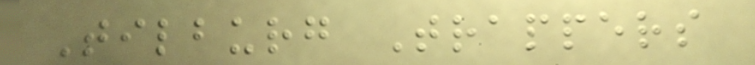Tilburg Trappers
